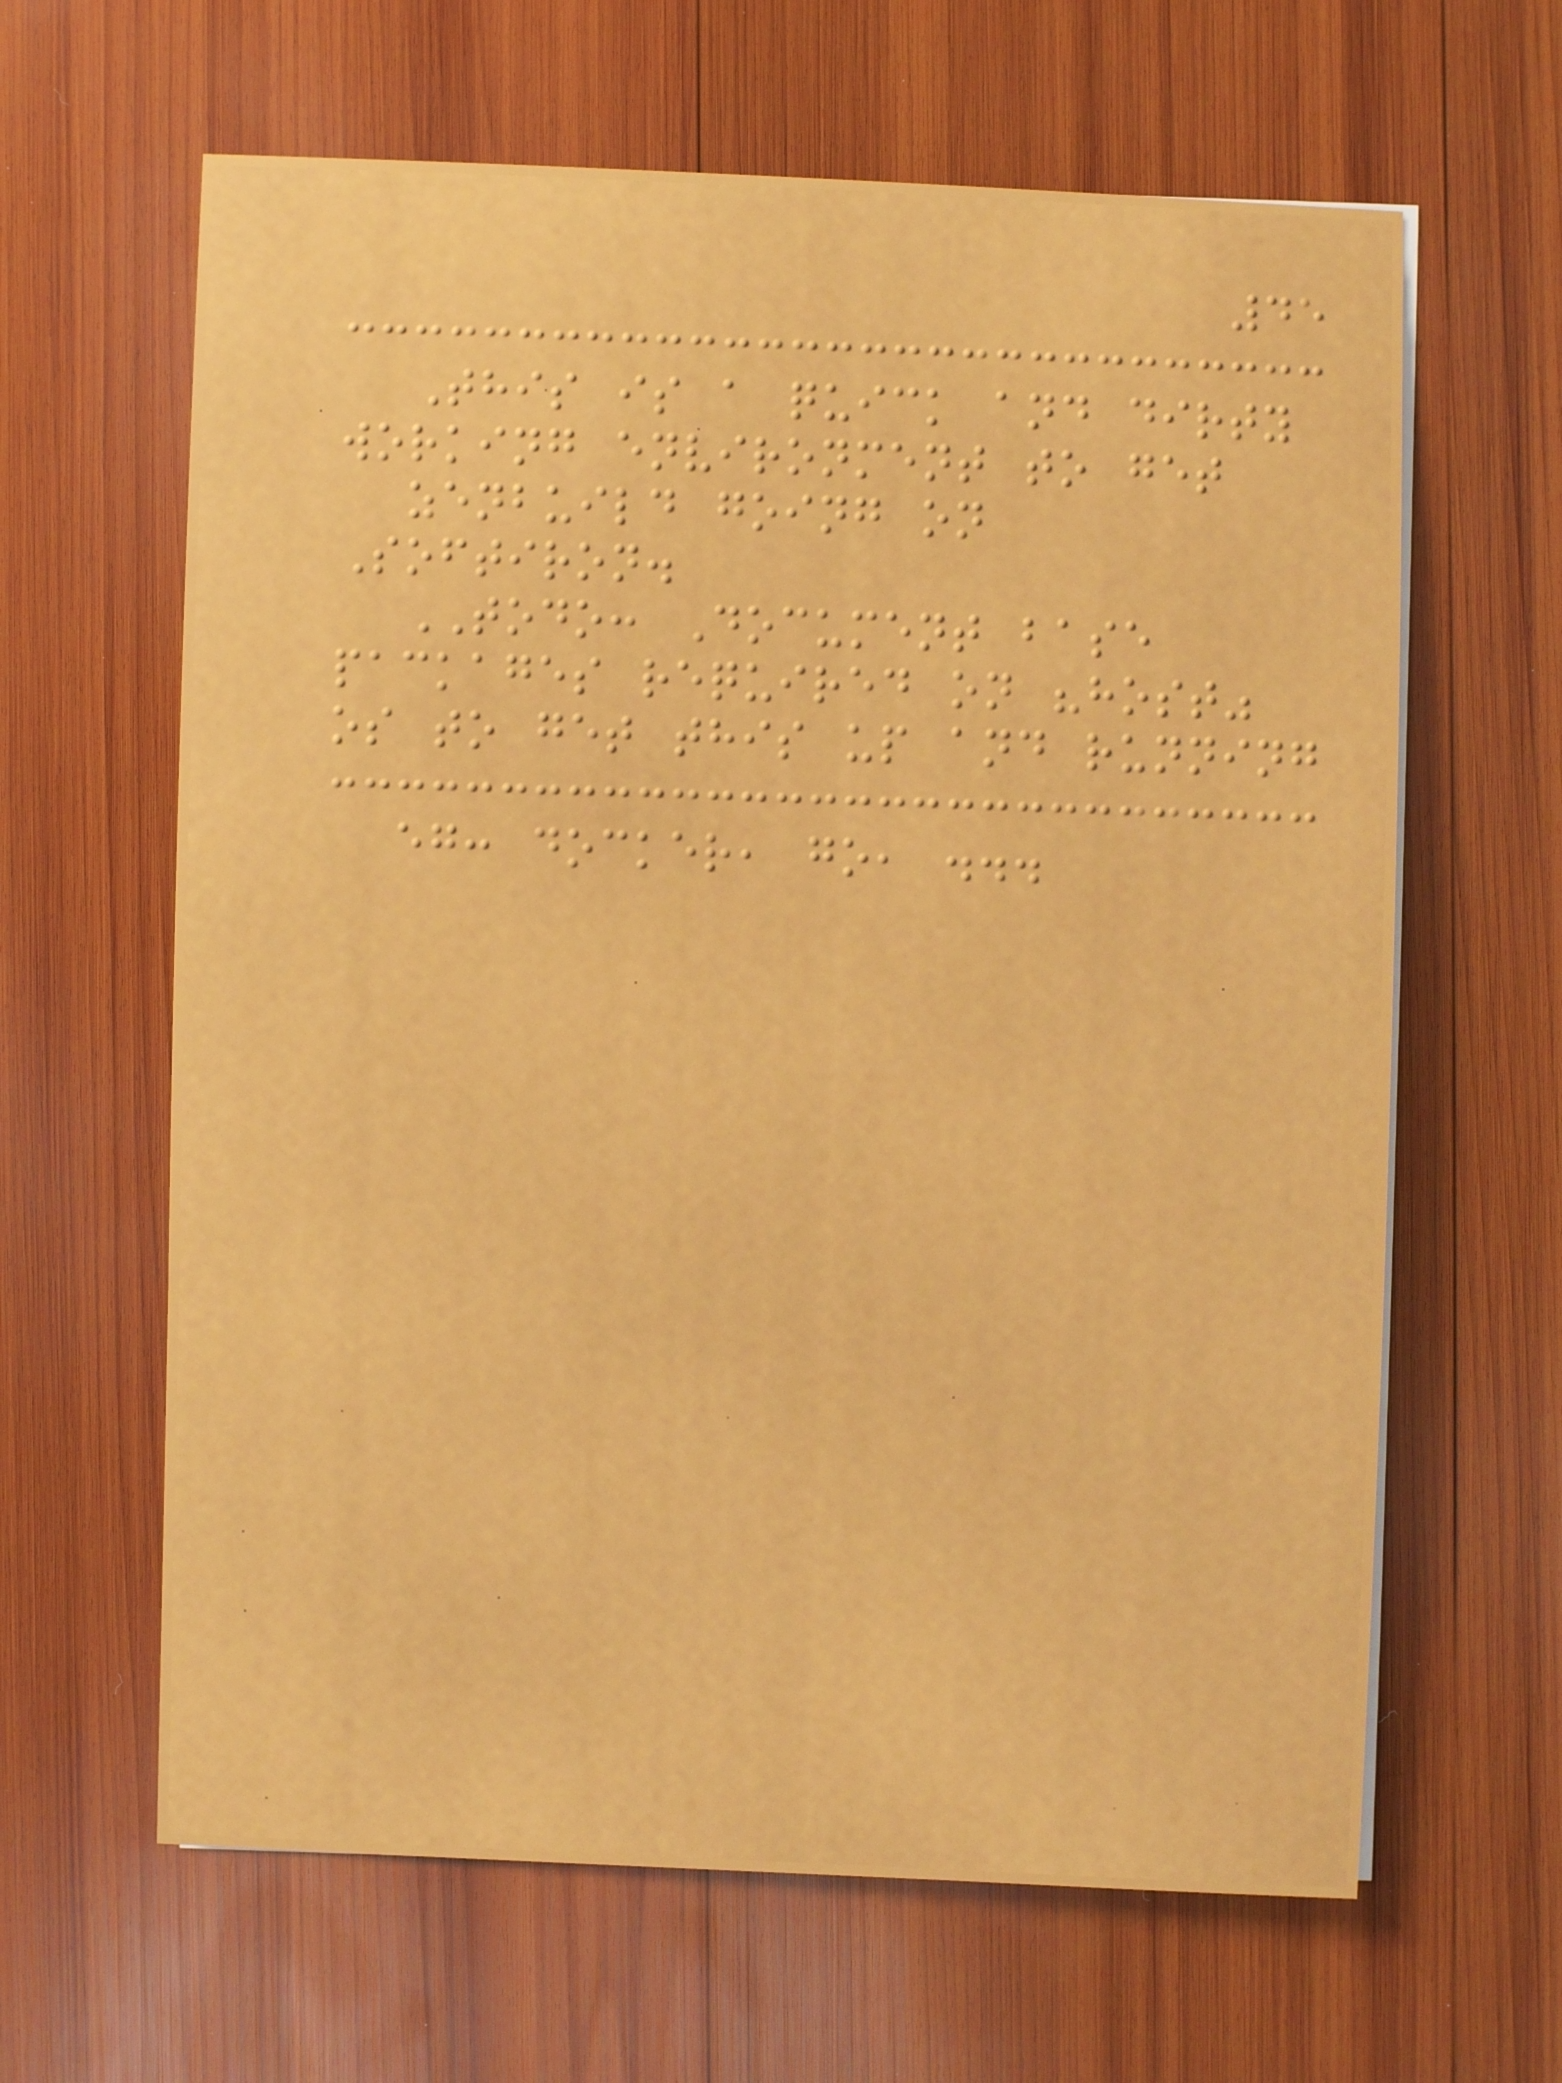45
This is a quick and dirty
working environment to get
zenbuild going on
Softiron.
TODO: Document base
packages required on "host"
os to get this up and running
eg: docker, go, ...
